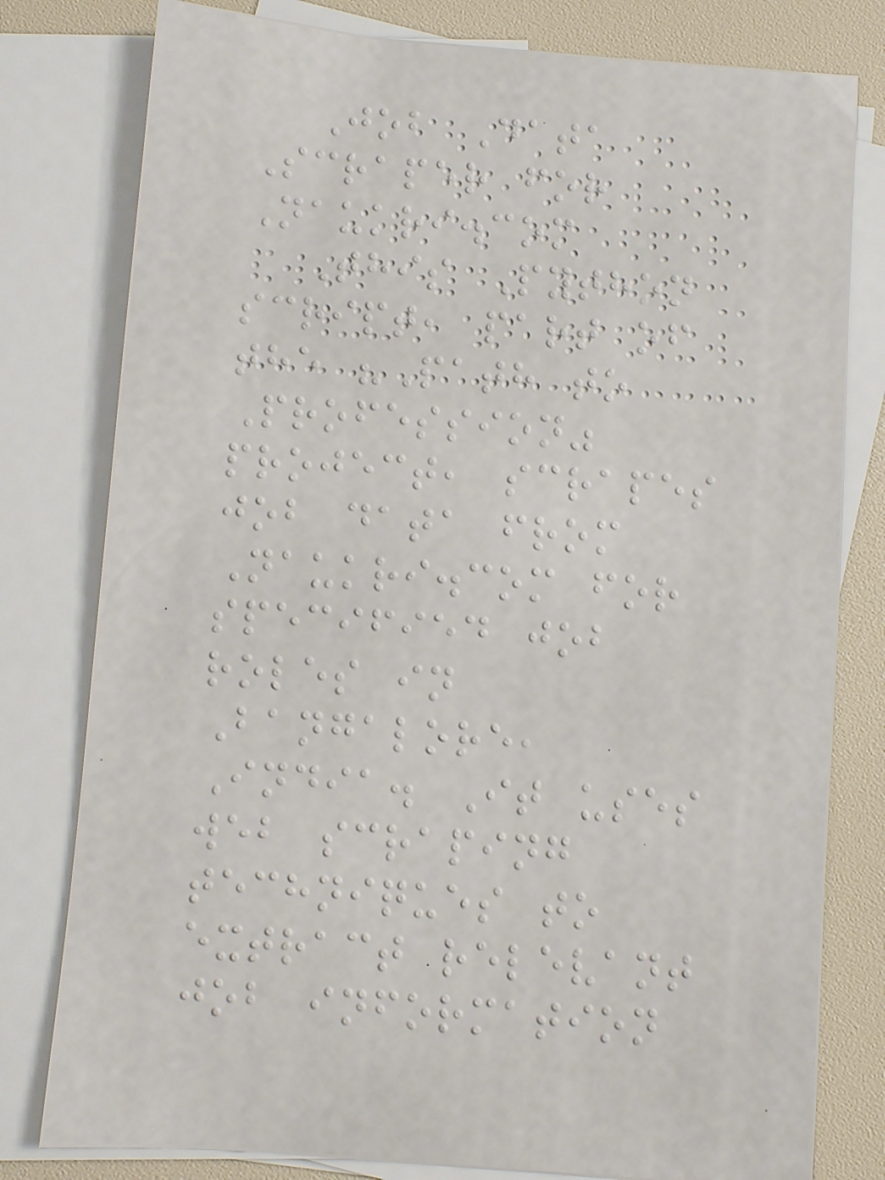Job Data
Scraper for
Naukri.com
This Python
script, part of
the "Path to
Profession"
project, scrapes
job data from
Naukri.com for
specified job
roles in
Bangalore,
India. It uses
web scraping
techniques to
extract relevant
job information
